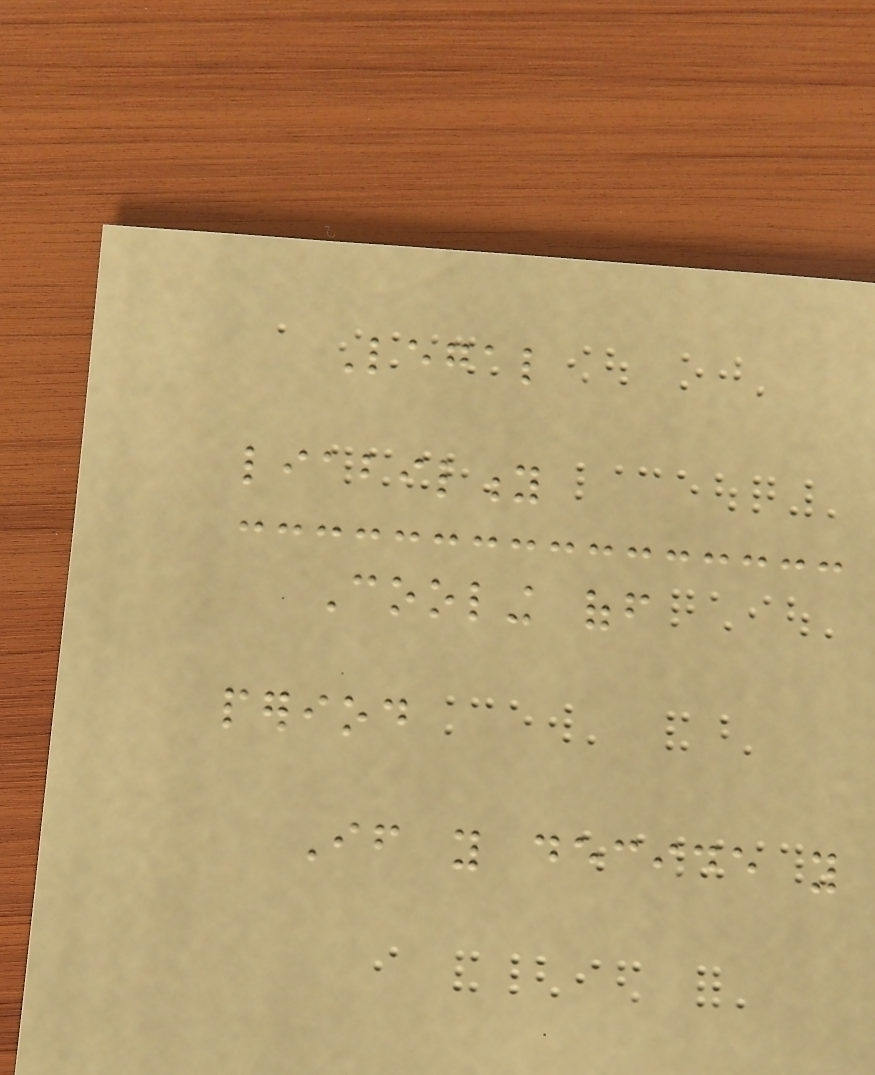Legal
liability
Cooling off
period
If you decide you
